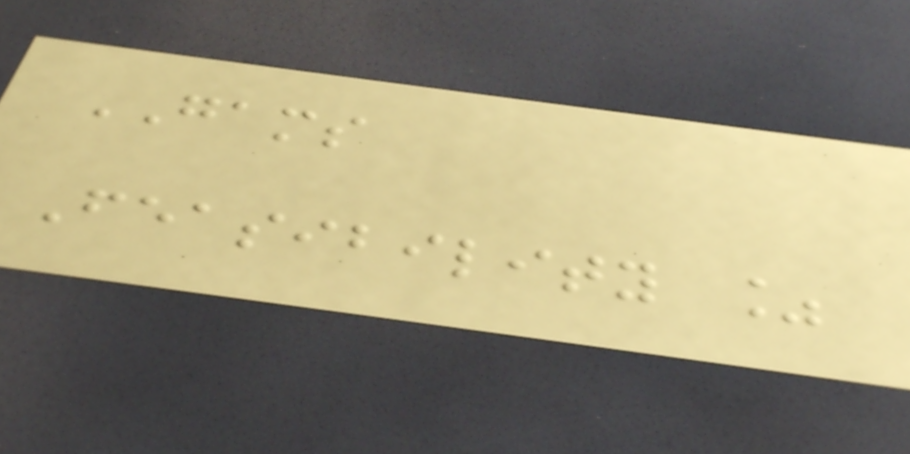GAMS
Feasibility %
